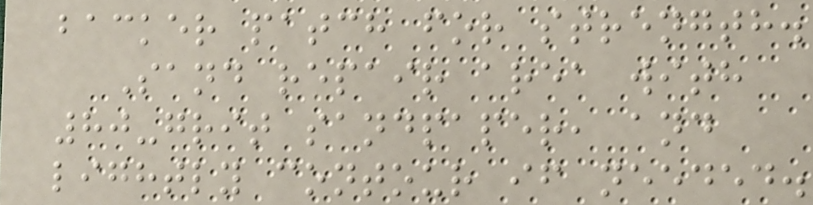backer patch for strength.
Sand repair area with
80-grit sandpaper, and
lightly contour if needed.
